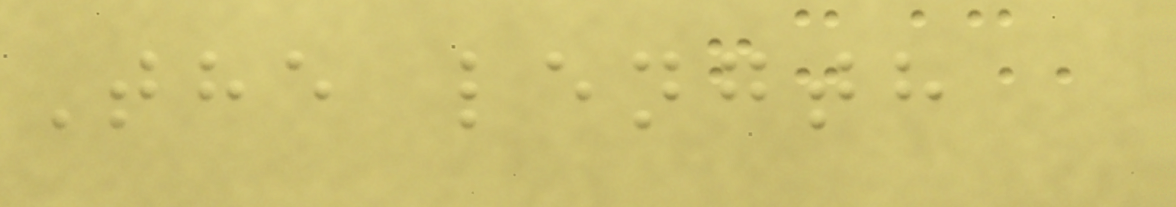The length
